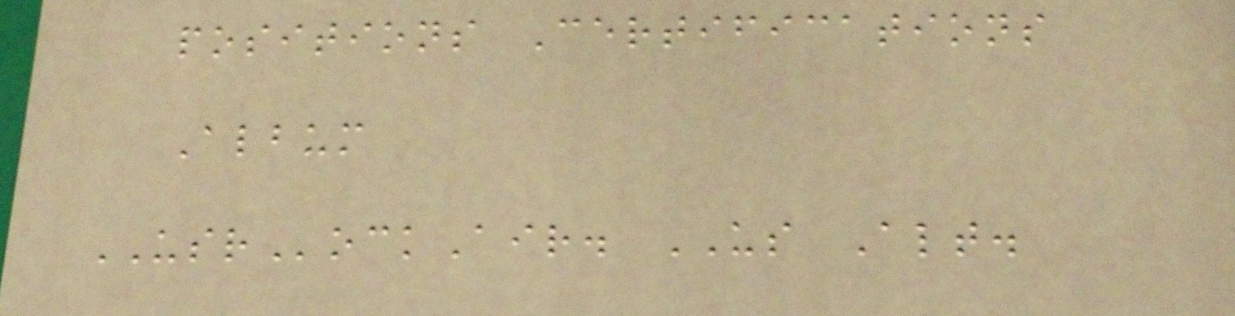positions Certifications
Album
USRockAir. US Alt.
